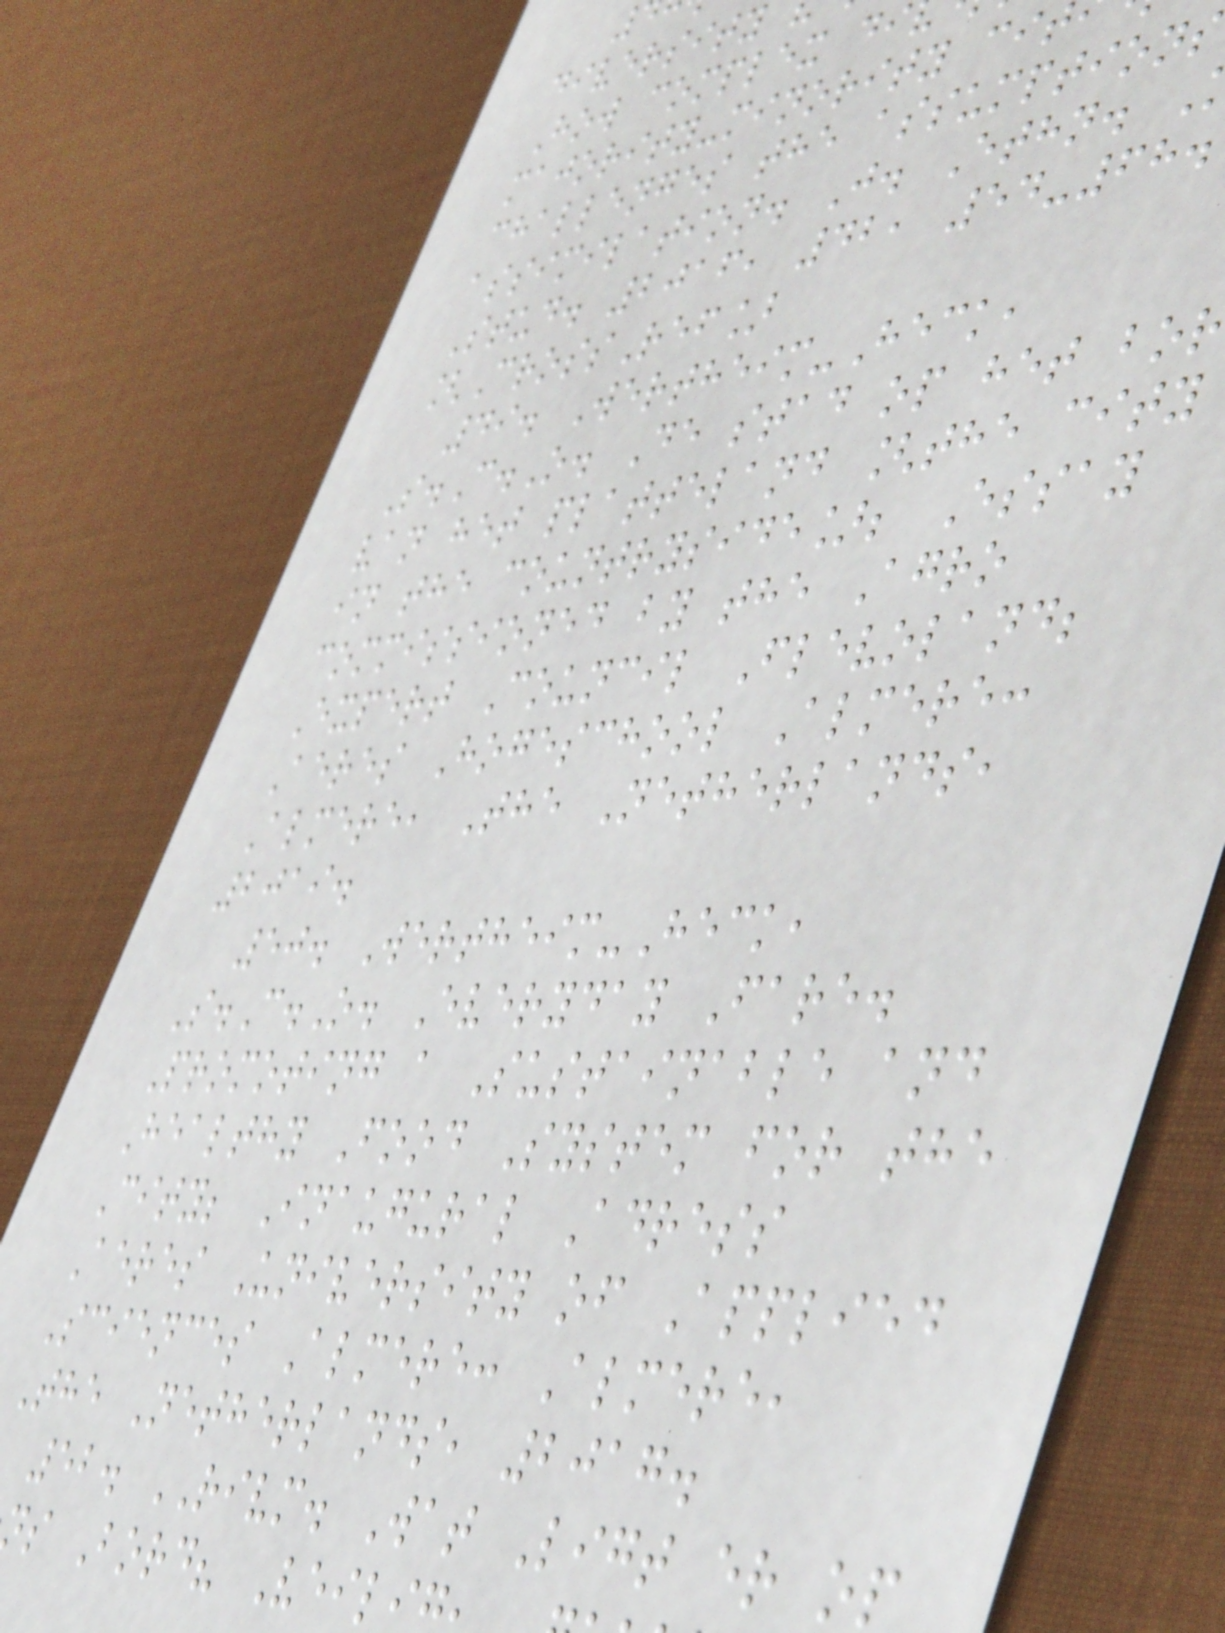diversity
How complex di
majority-minority cit
challenges the assumptions
assimilation. J. Ethn.
Stud. 2016, 42, 54-68.
[CrossRef]
49. Wertheim-Heck,
S.C.O. De stad op het bo
van het platteland [the city
in the countryside]; Essay
commissioned by the Agro
Expert Council Flevoland;
Aeres Hogeschool Almere:
Almere, The Netherlands,
2019.
50. Wertheim-Heck,
S.C.O. Everyday Fare.
Promoting a Sustainable and
Healthy Food System for the
City; Inaugural Adress
Aeres University of Applied
Sciences Almere: Almere,
The Netherlands, 2017.
52. RIVM. Wat Ligt er op
s Bord? Veili
